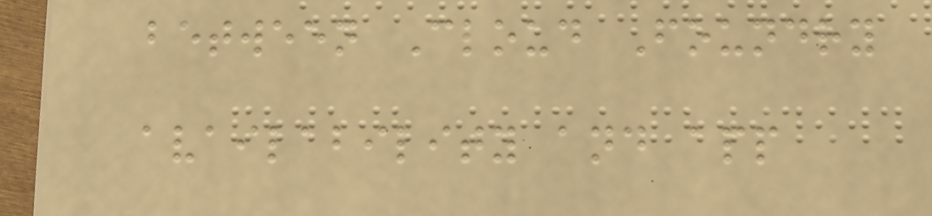between Cloud Foundry
availability and app
